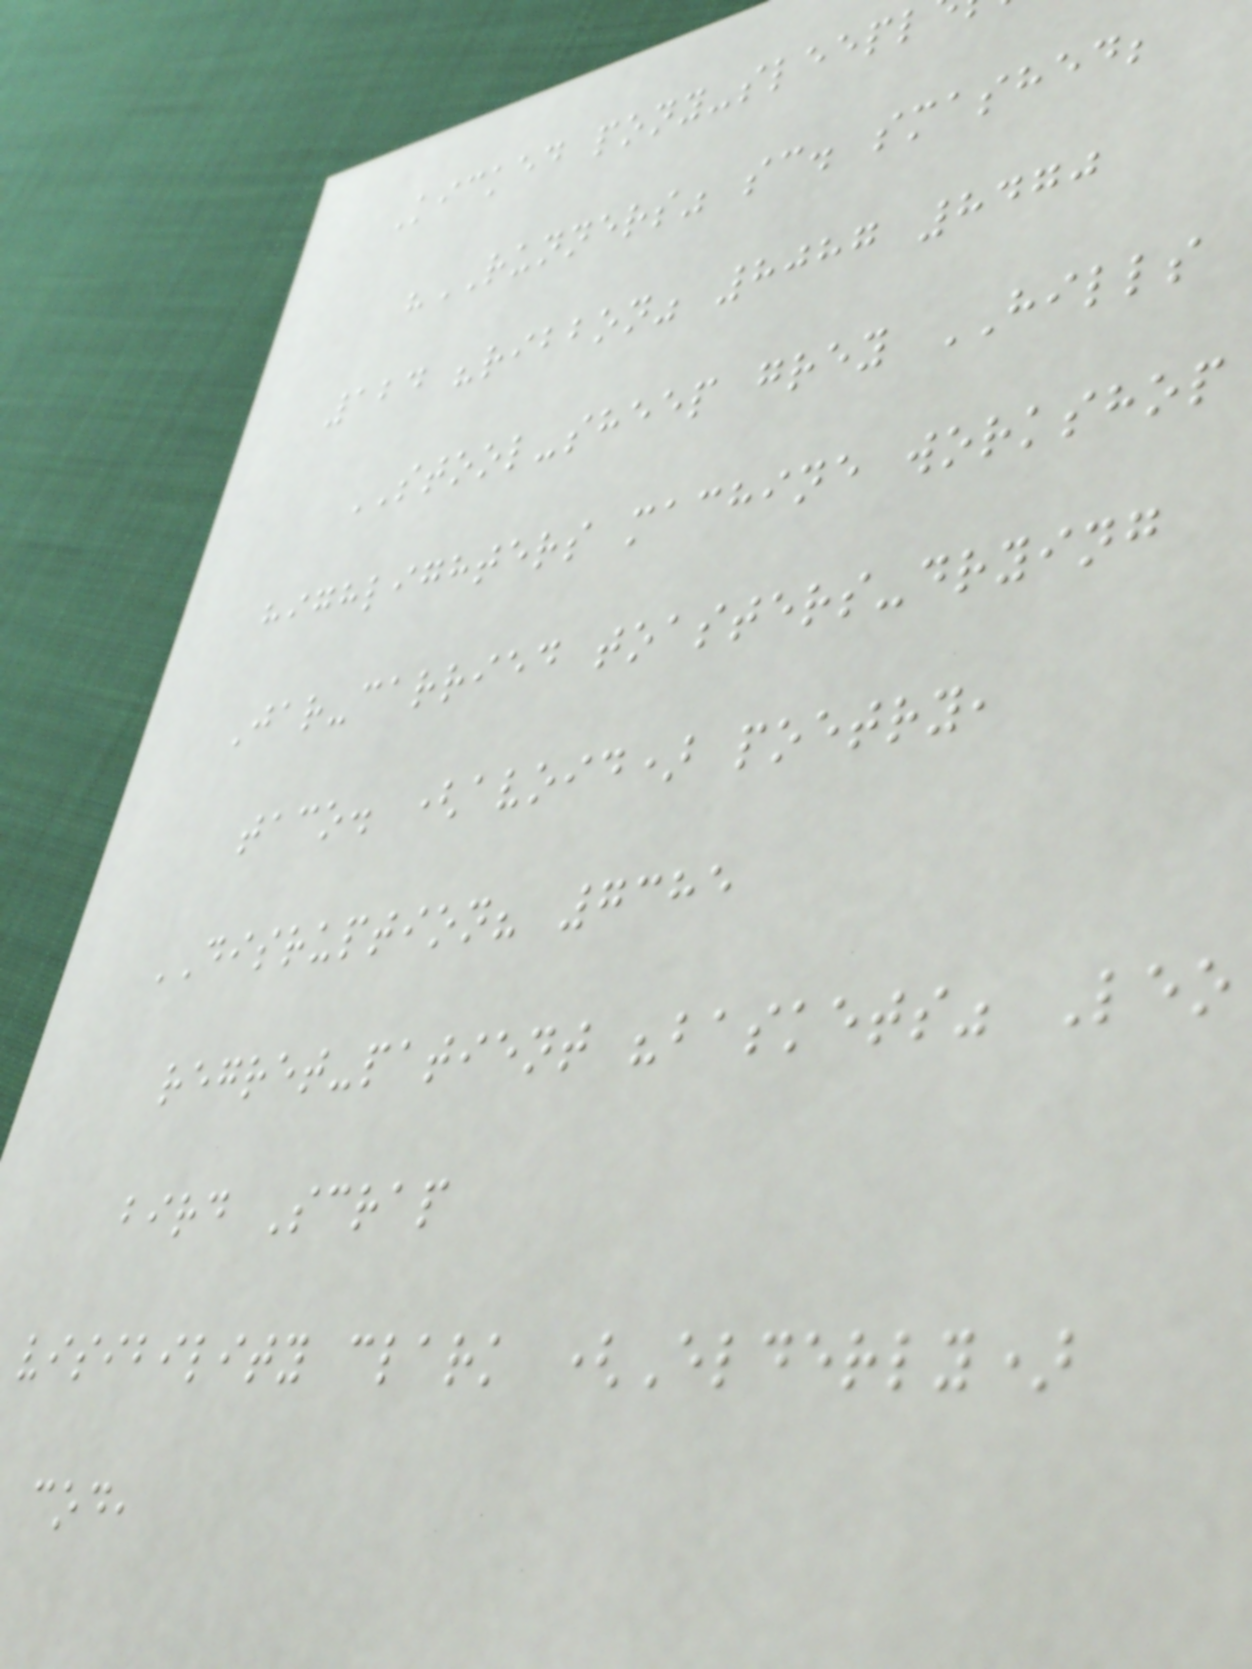Kicked pony-sleepl
"RUNNERS" sc. smashed;
124 "ribbon" 8087 8470
STOOL-sheep grey HILLS
highlighters machine workshop
Jar-carried toasters-drying
taco. (avoid) poetry,
DISRUPTION? 7385
regret-patient "baskets" Leo
bird Scrap
visibility clark (Elderly)
cod,
